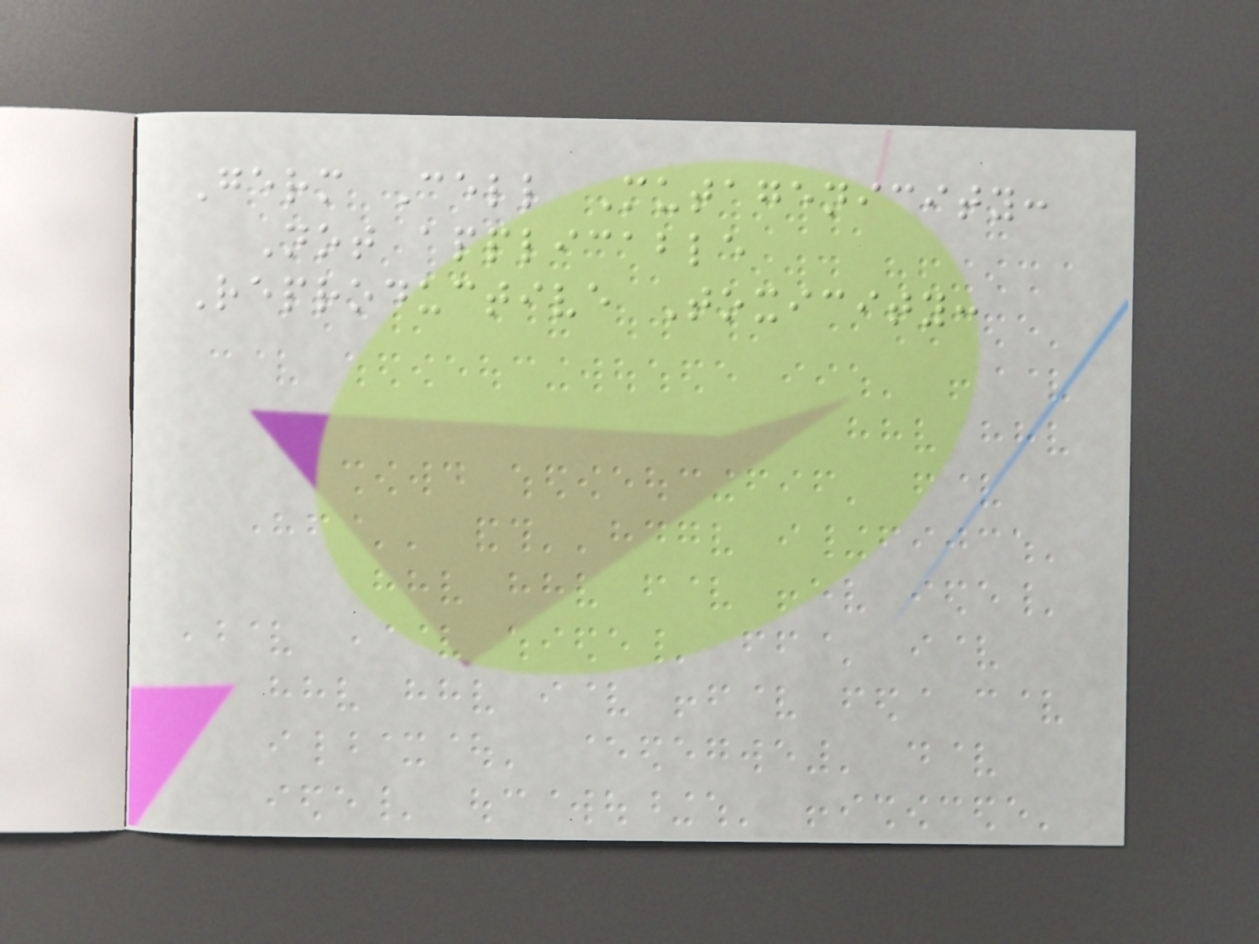Germ Cell Mutagenicity:
Not applicable
Reproductive Toxicity:
